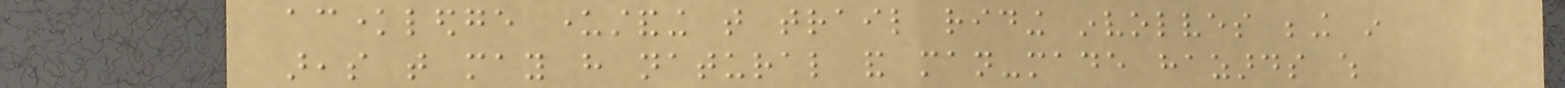acknowledge understanding that trail riding involves being in
areas that may have natural and man-made hazards which
